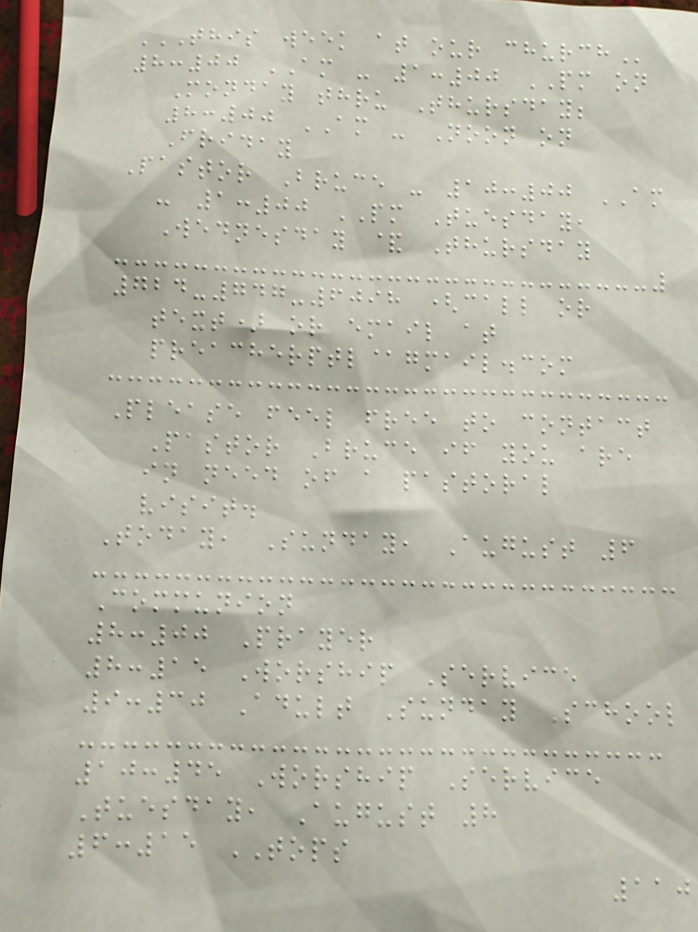THIS WEEK AT OUR CHURCH
8:00 AM - 1:00 PM on
Monday thru Thursday;
8:00 AM - Noon on
Friday
Pastor Bruce - 10:00 AM
- 1:00 PM Tuesday,
Wednesday & Thursday
724-747-6098 (call or
text) or email at
preacherptl@gmail.com
Please feel free to contact
Pastor Bruce if you are
in need of a pastoral
visit.
Today, Sunday, August 6
Communion
8:00 Prayer
8:15 Worship Service
9:30 Adult Sunday School
10:45 Worship Service
Tuesday, August 8
6:15 TOPS
110
